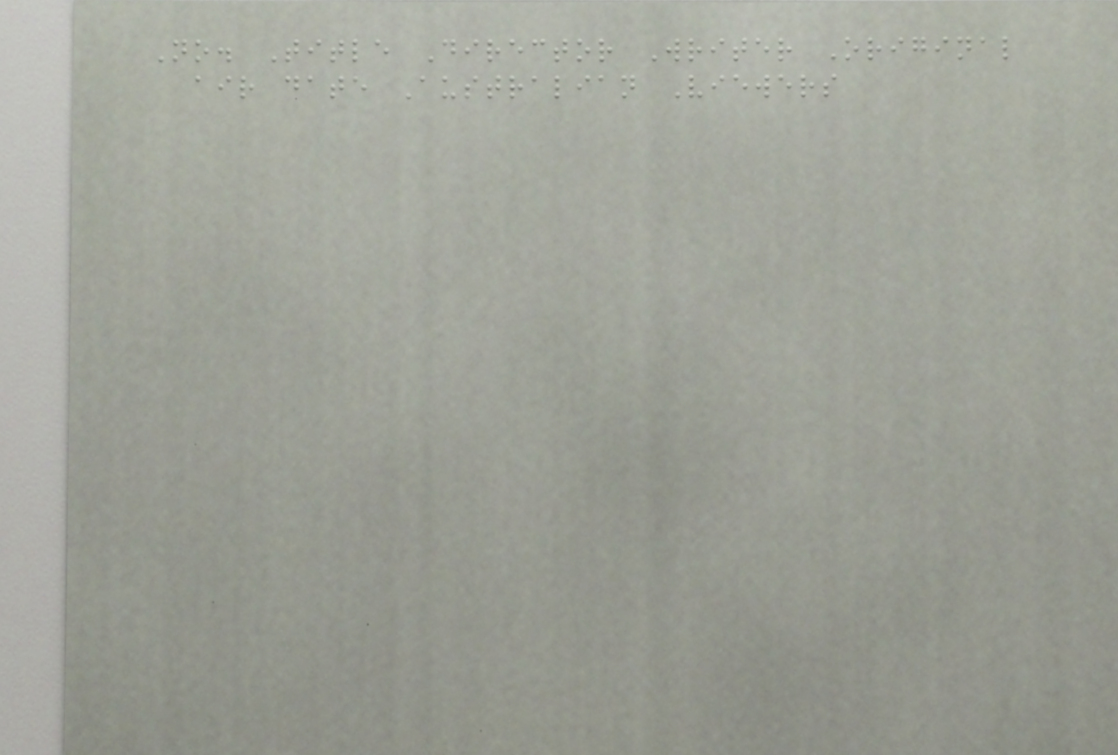No. Title Director Writer Original
air date Australian Viewers
